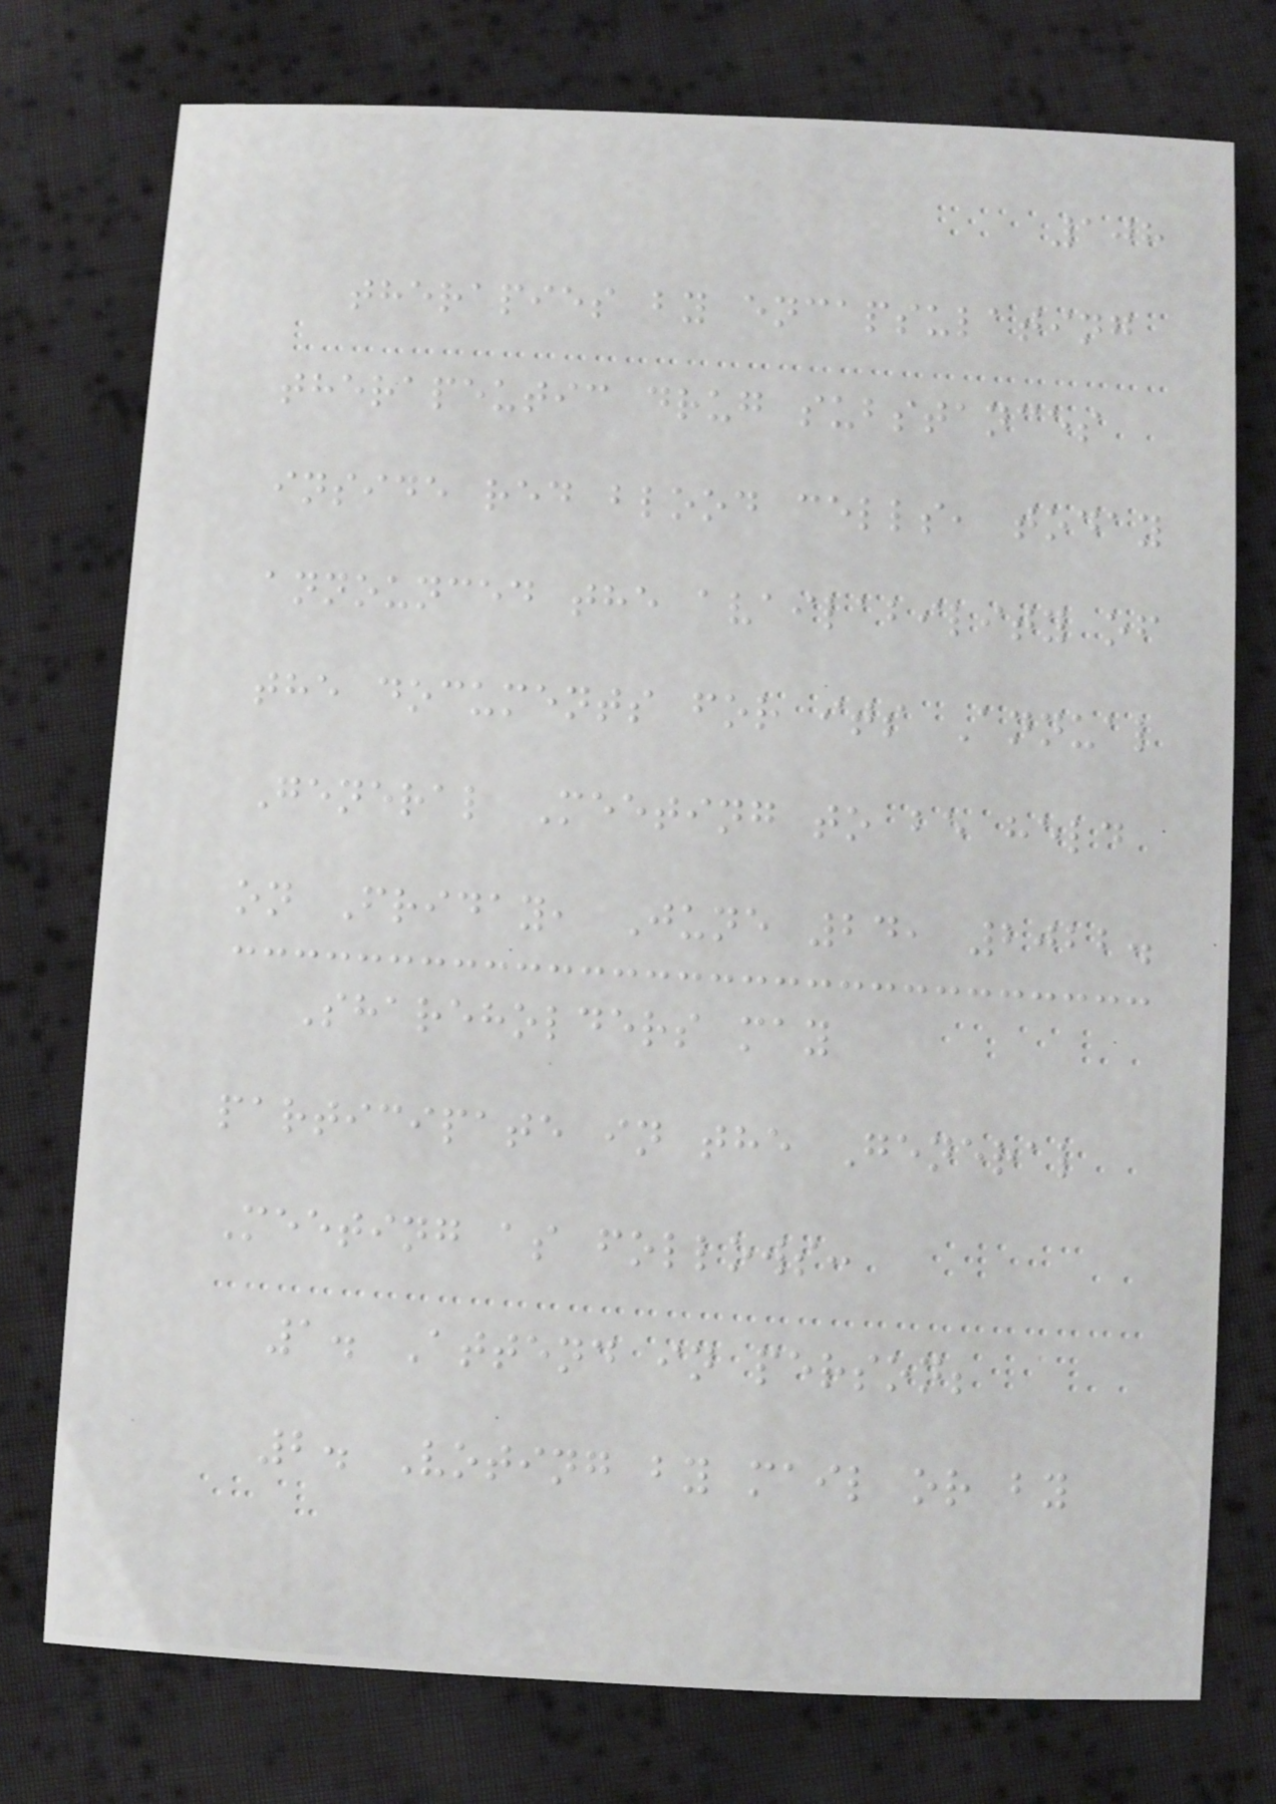108
therapies by encapsulating
therapeutic drug substances
inside red blood cells, today
announced the availability of
the documents for its Annual
General Meeting to be held
on Friday, June 24, 2022.
Shareholders may
participate in the General
Meeting as follows:
1. Attend in person;
2. Voting by mail or by
